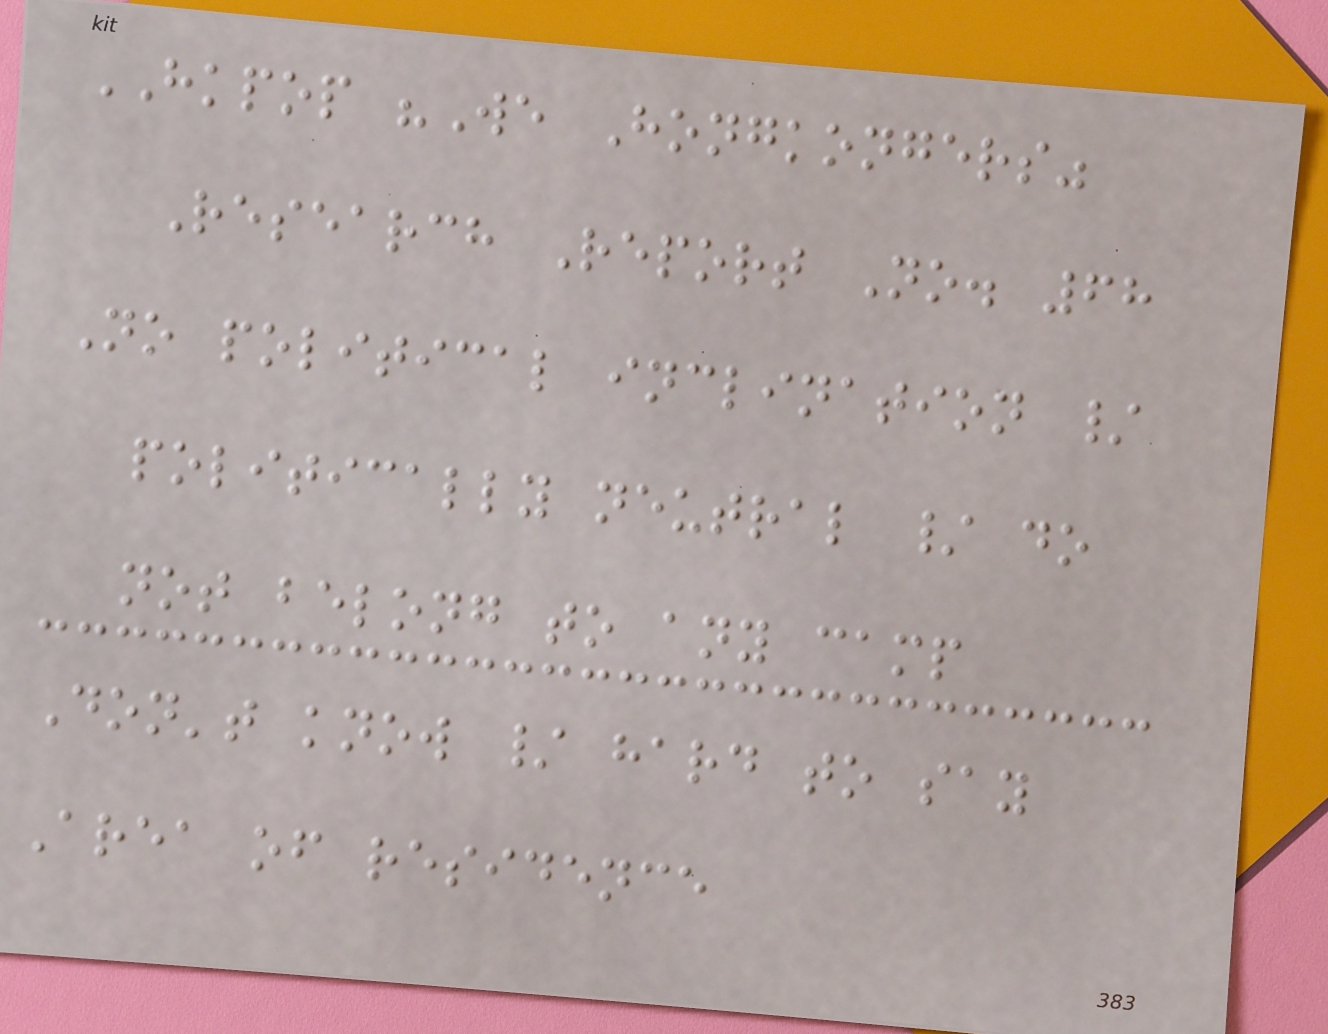HKPOP "We Hongkongers"
Research Report No. 68
No political inclination /
politically neutral / do
not belong to any camp
Don't know / hard to say
Area of residence
